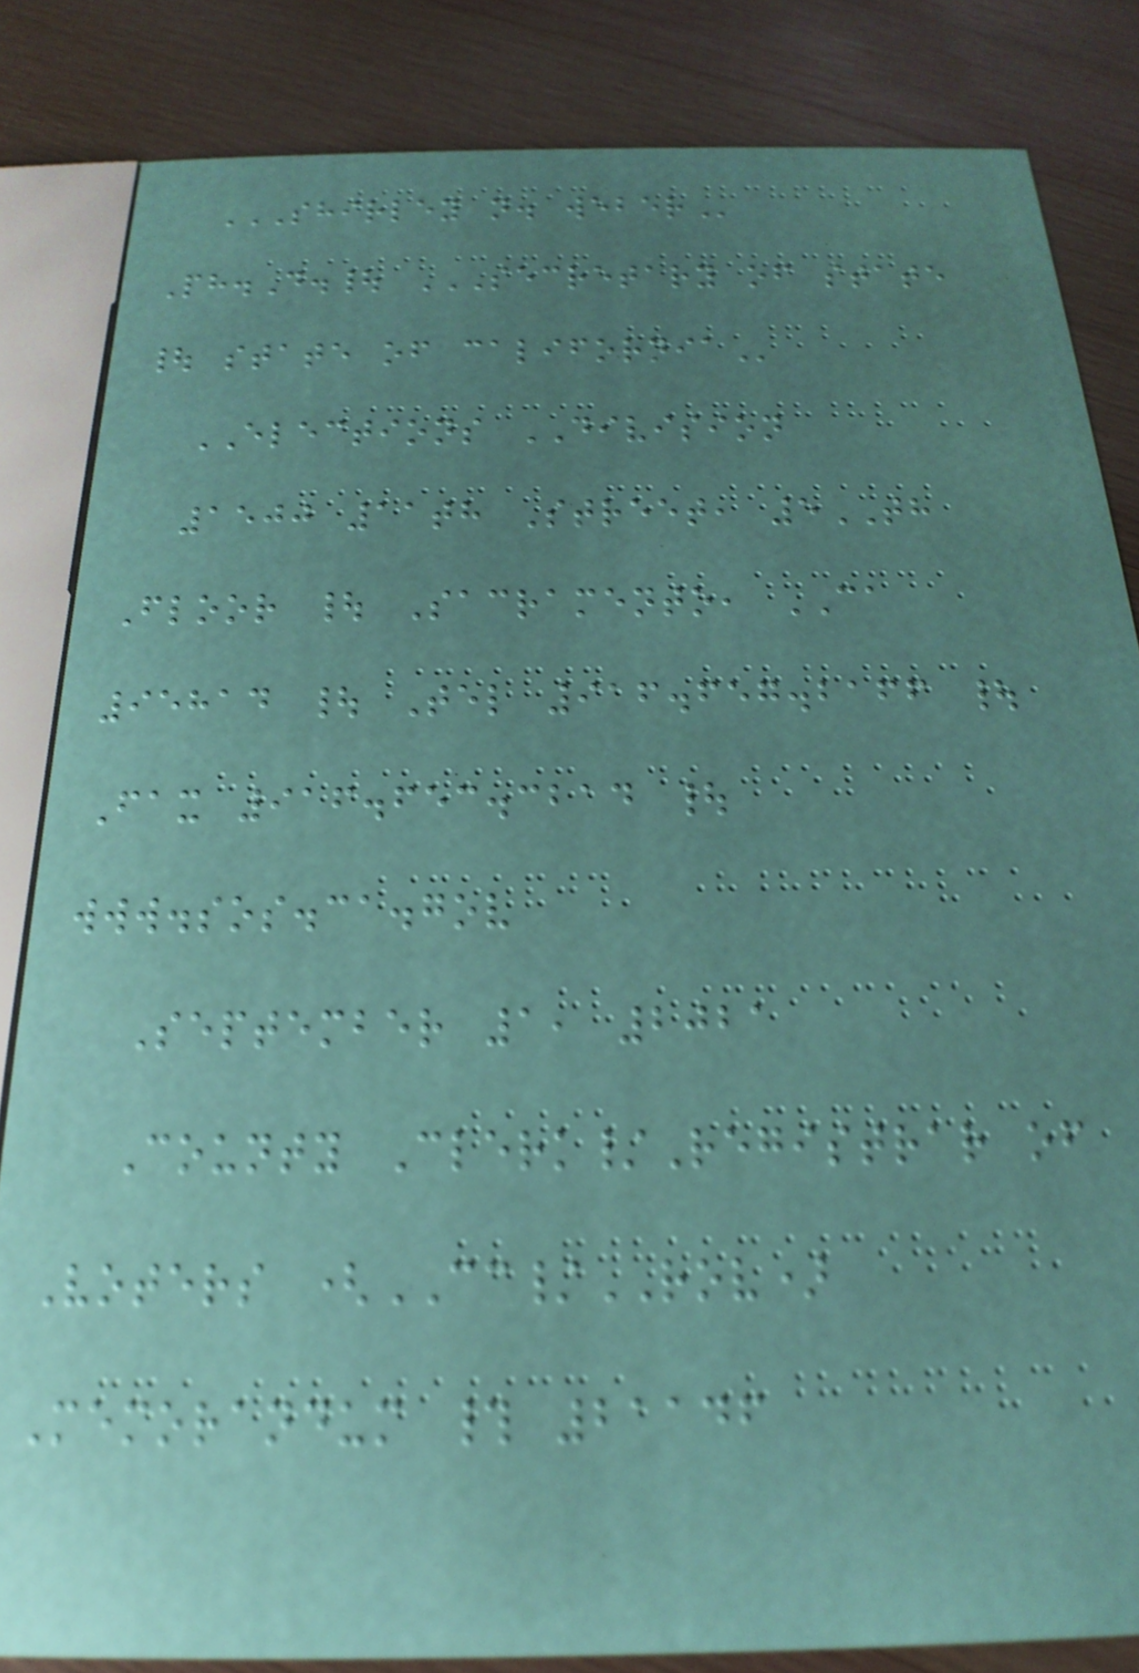SHIRLEY N. WEBER
Ph.D.| SECRETARY OF STATE
| STATE OF CALIFORNIA
ELECTIONS DIVISION
1500 11th Street, 5TH
Floor | Sacramento, CA
95814 | Tel 916.657.2166 |
Fax 916.653.3214 |
www.sos.ca.gov
September 1, 2021
County Clerk/Registrar of
Voters (CC/ROV)
Memorandum # 21146
